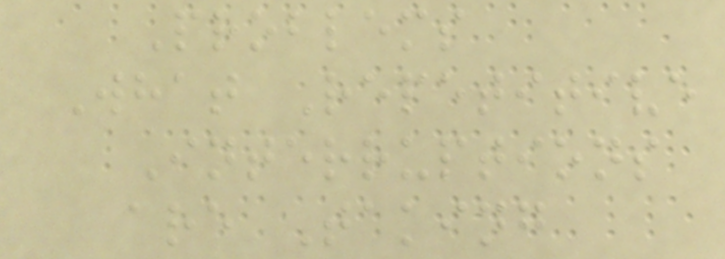Problems
What Repetitive
Interruptions
are Taking
